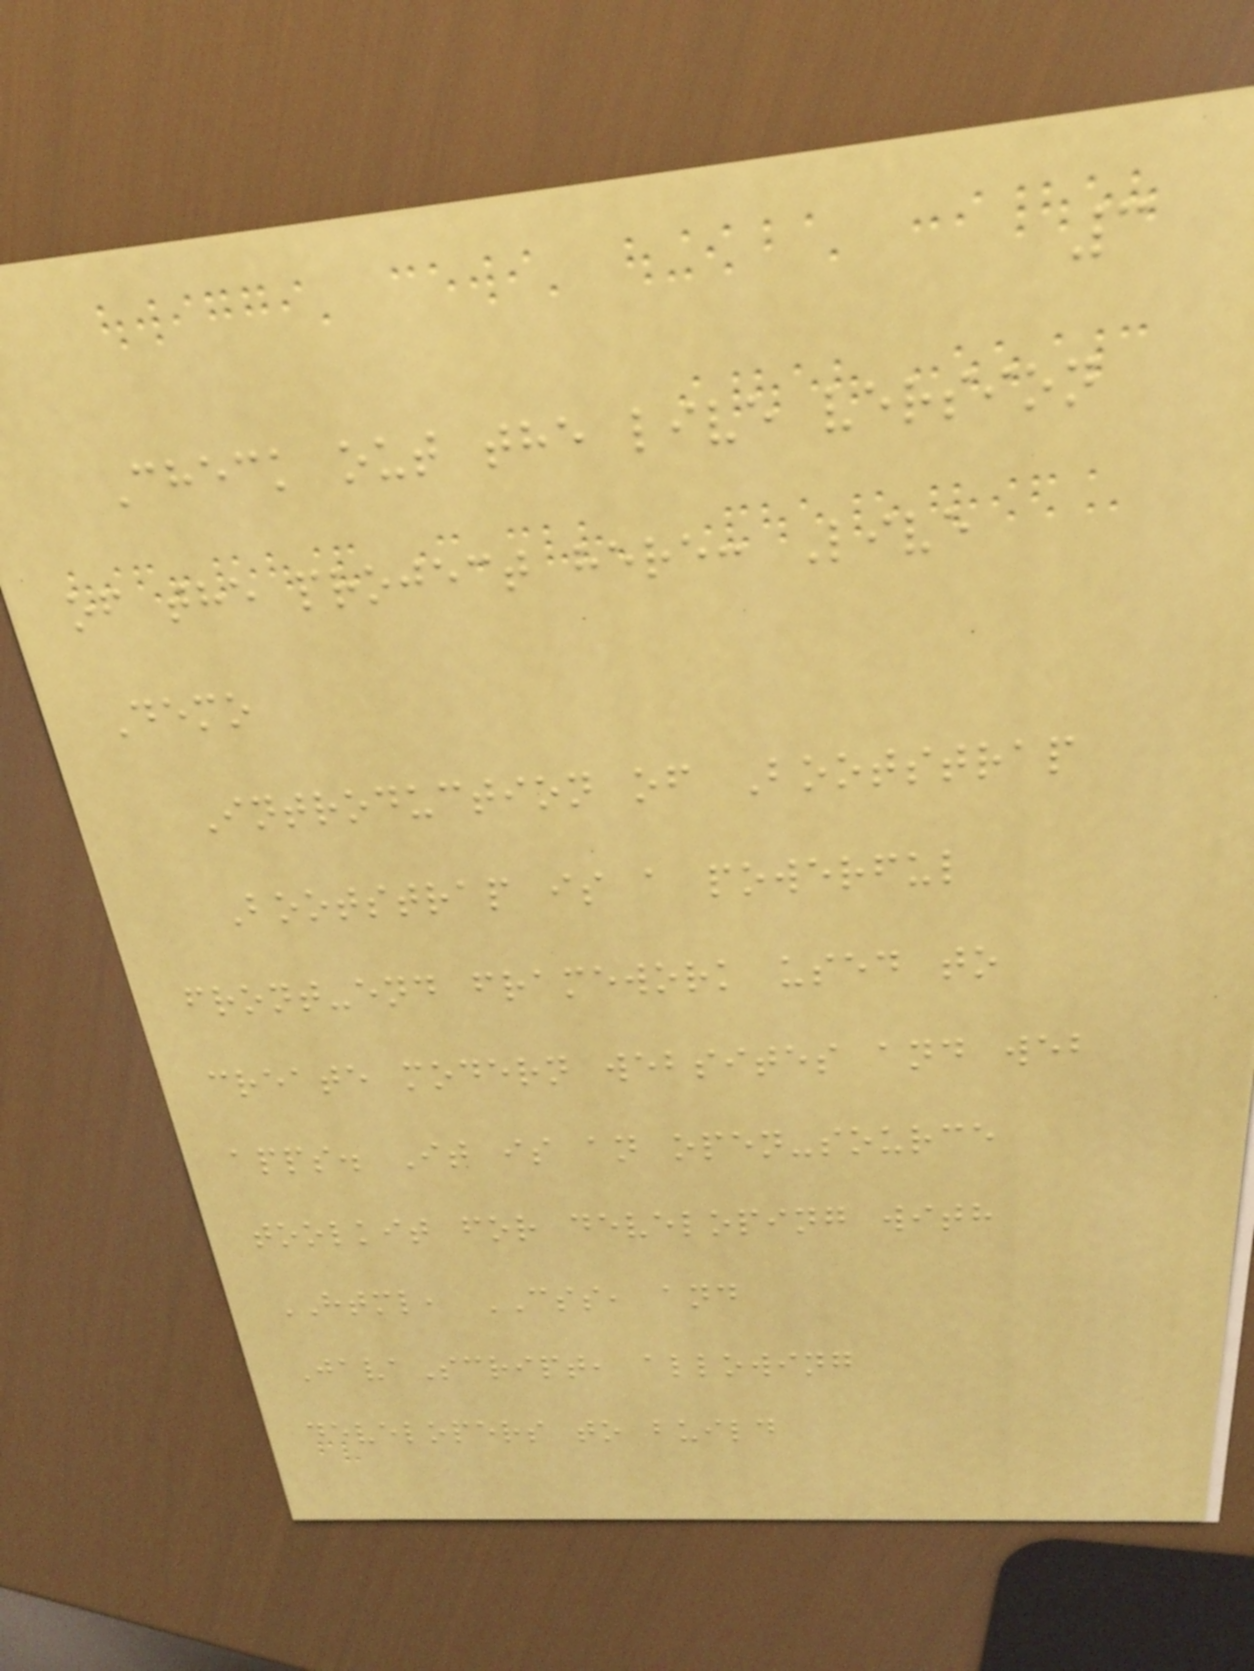3
Check out the live version
of the project here: Live
Demo
Introduction of Bootstrap
Bootstrap is a powerful
front-end framework used to
create modern websites and web
apps. It is an open-source
toolkit for developing with
HTML, CSS, and
JavaScript, allowing
developers to build
